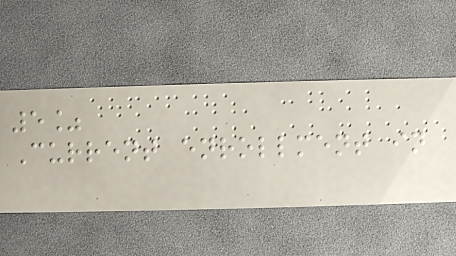5%
Current enrollment in
